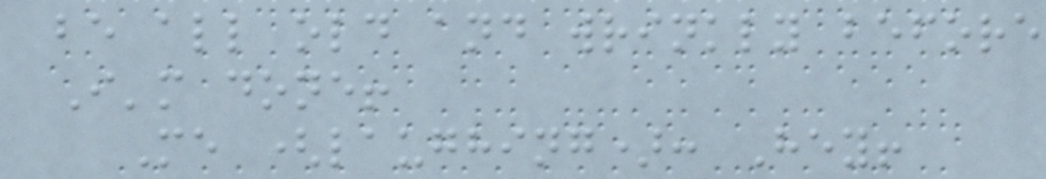be all old and wrinkly before
I'm done!
Me (laughing): Hey!
